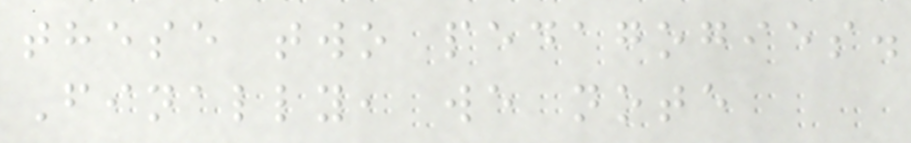these two pedagogies.
Finally, we note
